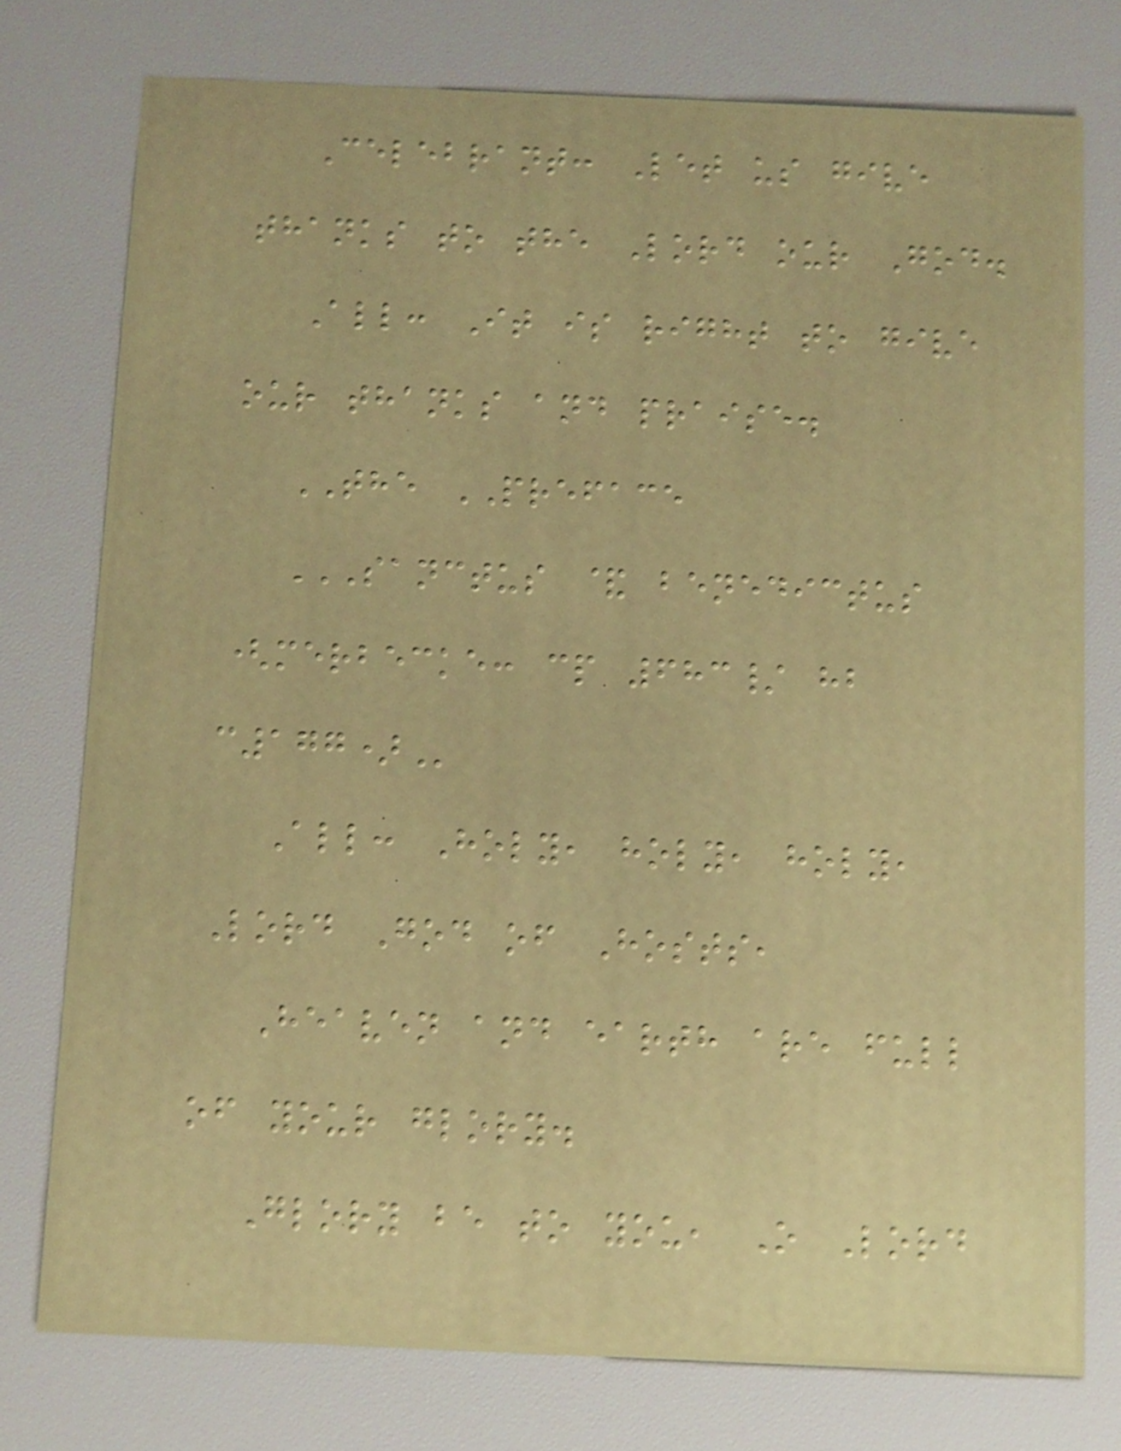Celebrant: Let us give
thanks to the Lord our God.
All: It is right to give
our thanks and praise.
THE PREFACE
SANCTUS & BENEDICTUS
(MERBECKE: CP 683/ HB
C177)
All: Holy, holy, holy,
Lord God of Hosts,
Heaven and earth are full
of your glory.
Glory be to you, O Lord
